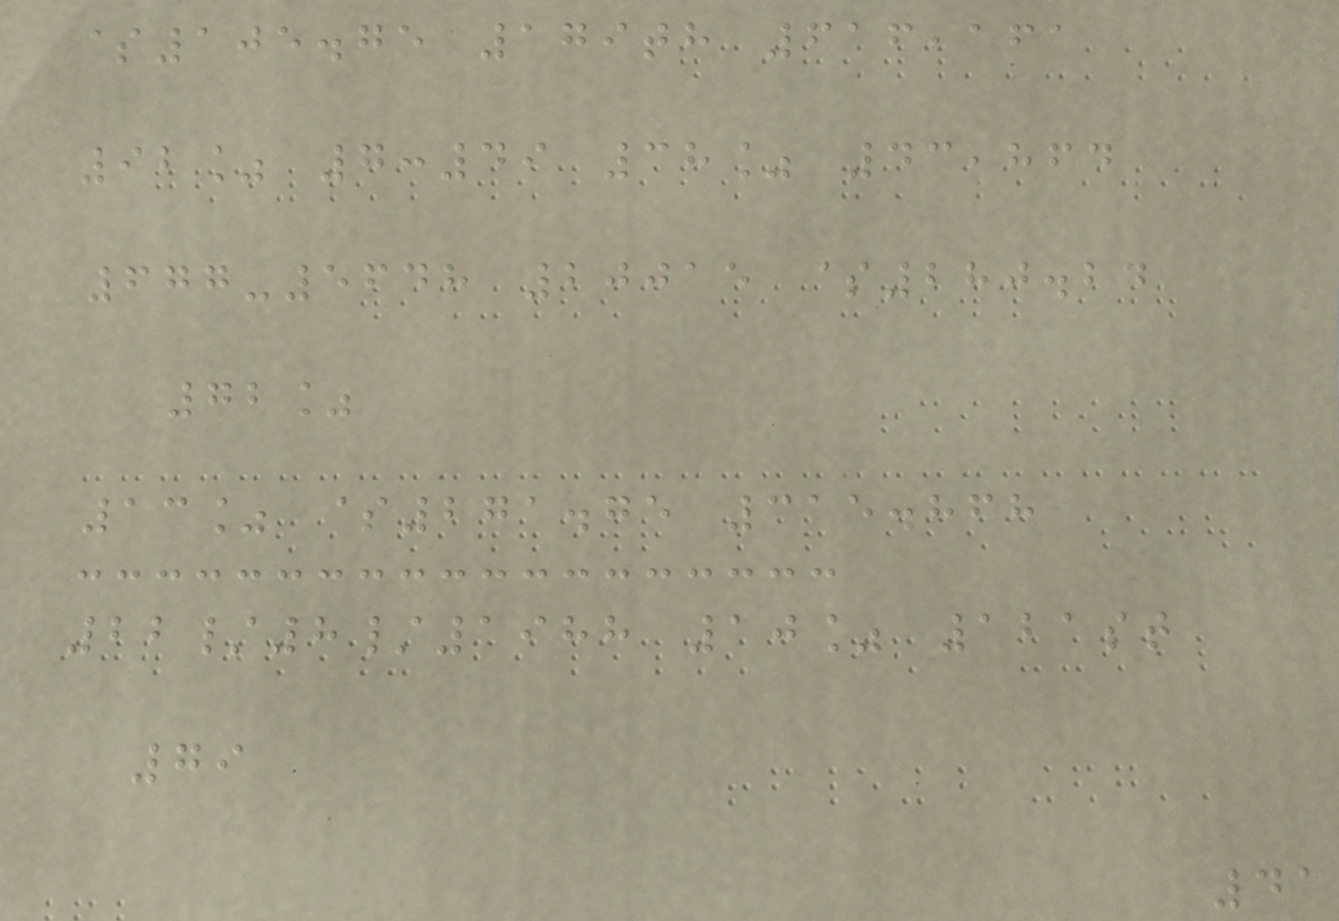$105.75 179th 616,161
92% 7:49 38% 43,864
677-5648 20015 $280.24
72%
13% $271.75 315.868
22/8/1988 10% 121st
79
41
